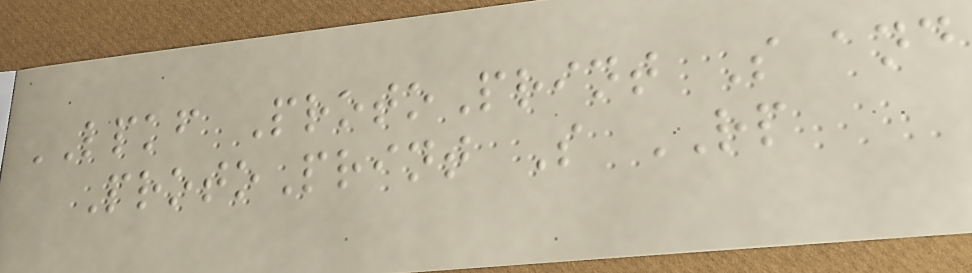LPKF ProtoPrint S and
ProtoPrint S RP
